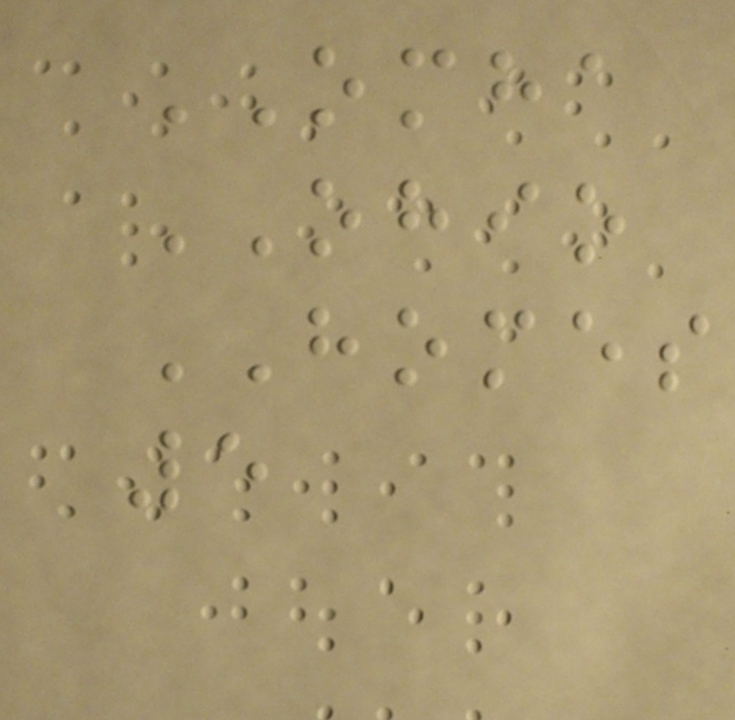OMHA
OHIO
HOMES
5
